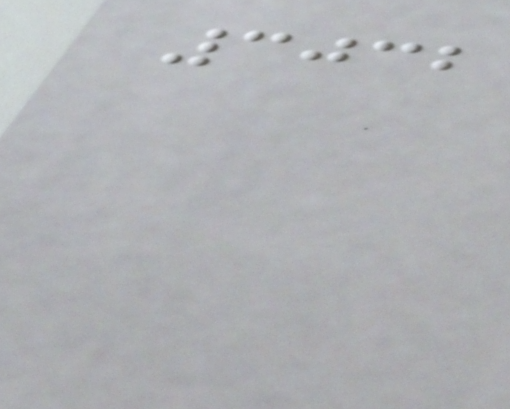3032
